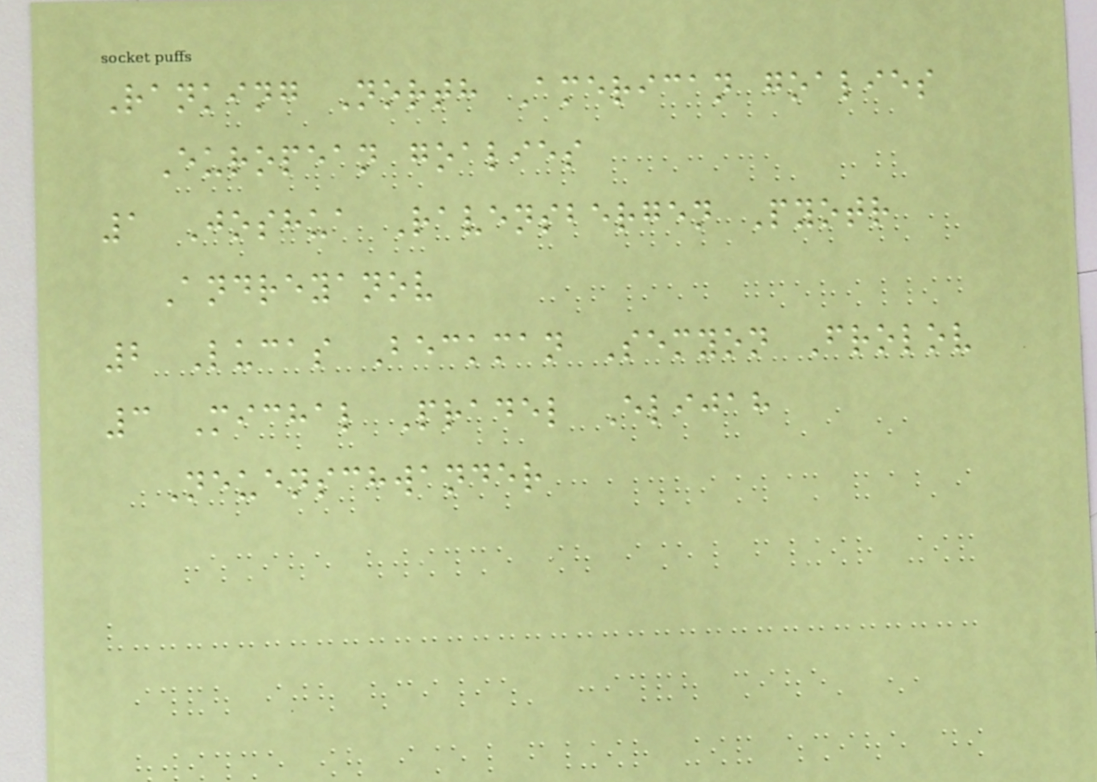Ranking North American goalies
European goalies
1 Joshua Ravensbergen Pyotr
Andreyanov
2 Lucas Beckman Semyon Frolov
3 Michal Pradel Elijah
Neuenschwander
